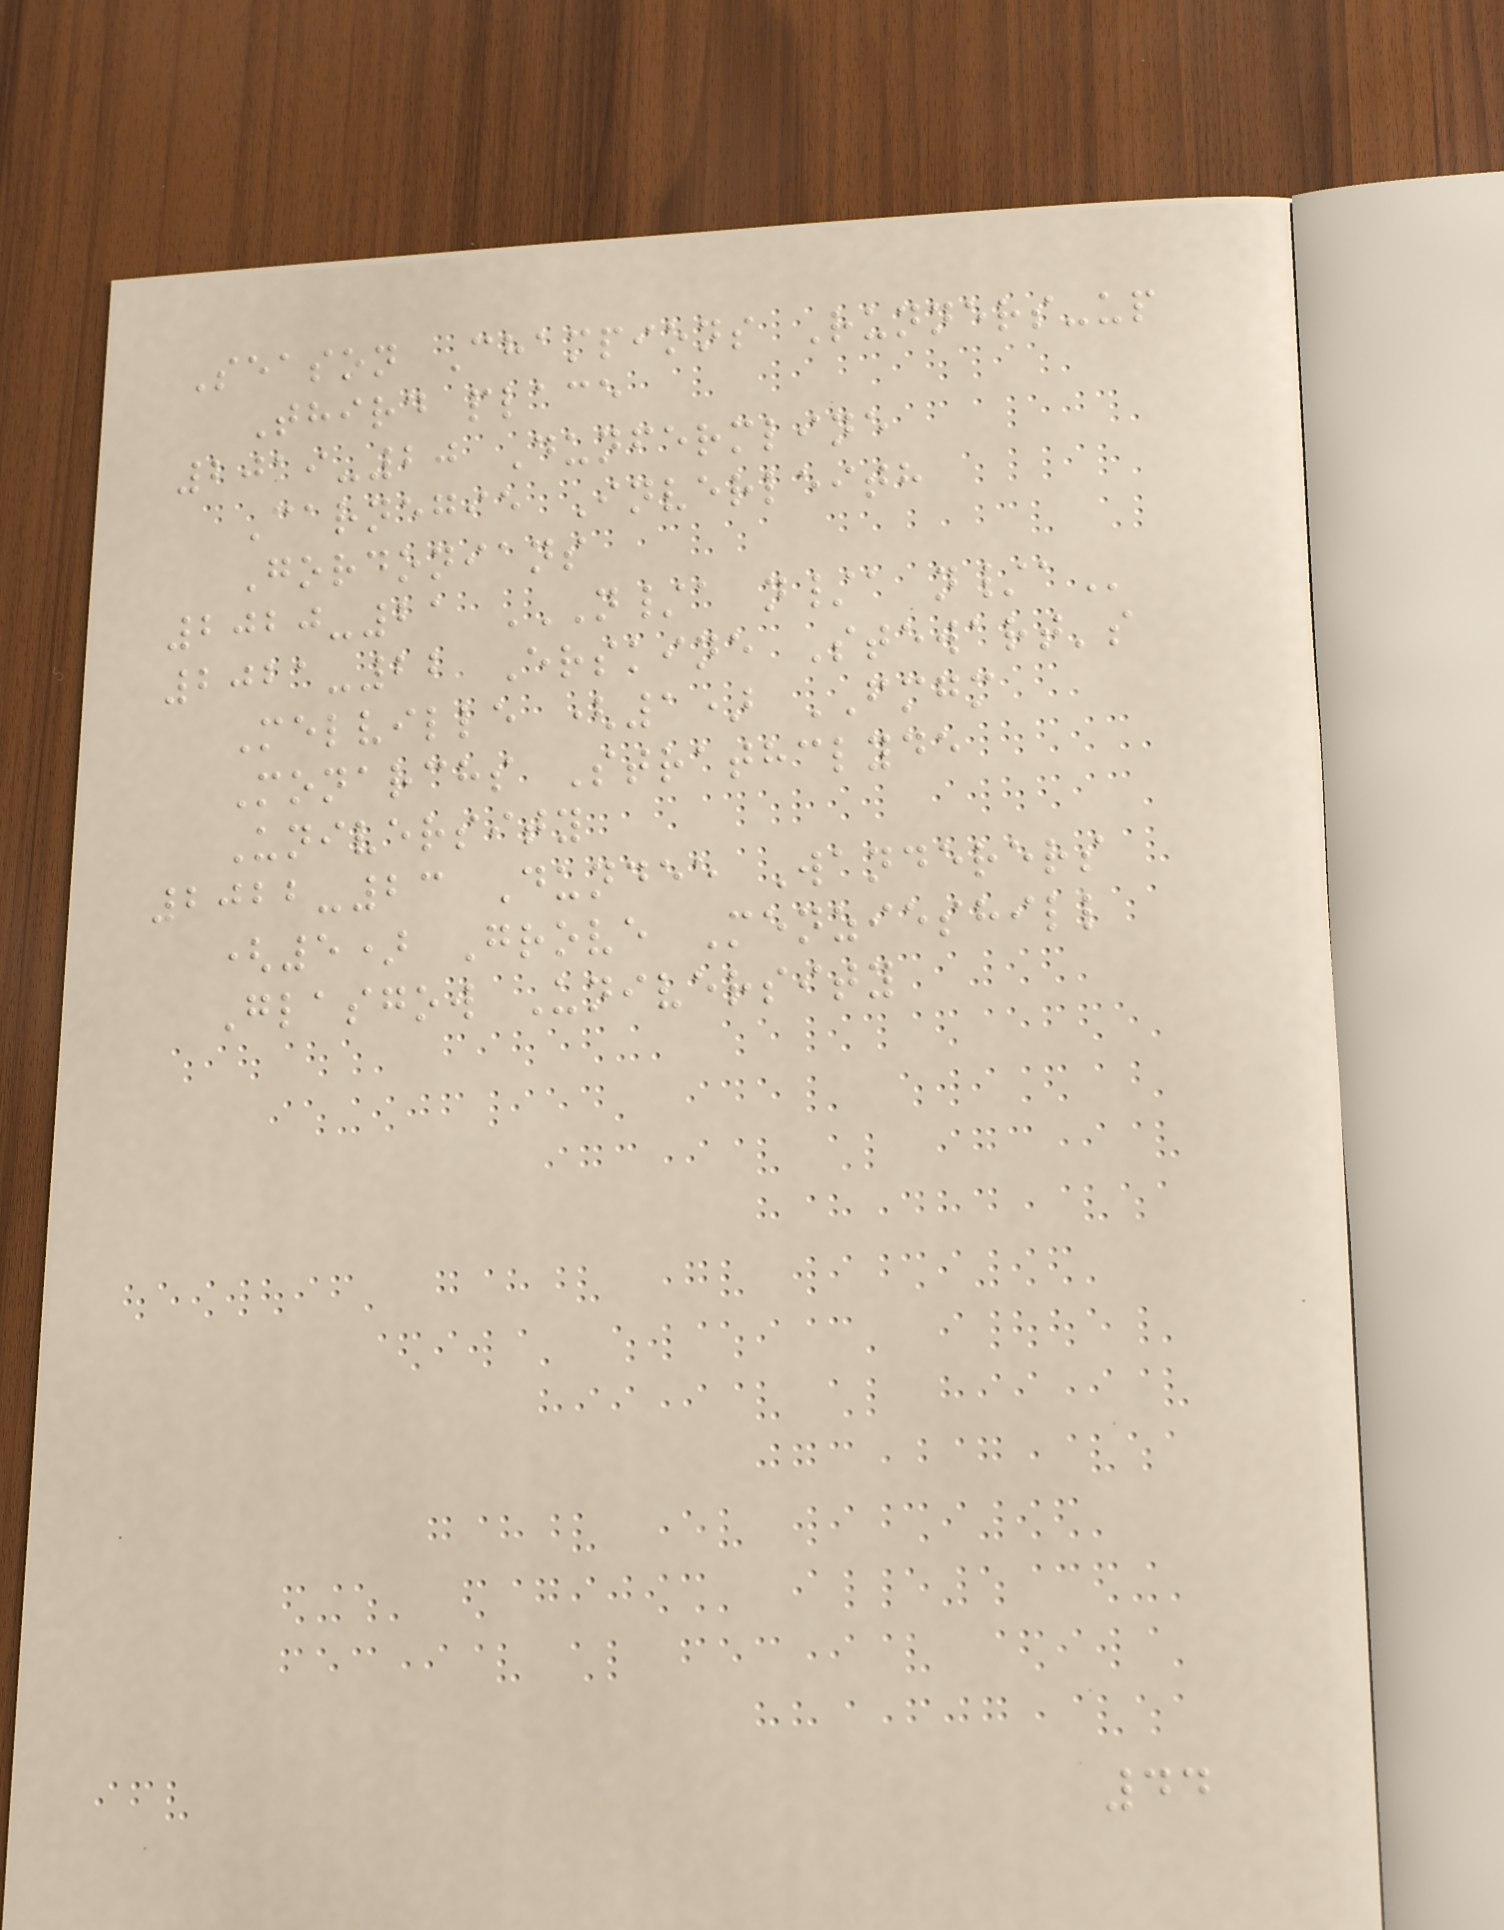Season Champions Runners-up
Third place
2019-20 Dunfermline
Carnegie Inverleith
Gordonians
2020-21 N/A N/A N/A
2021-22 Erskine Stewart's
Melville (1) FMGM
Monarchs Strathclyde
University
2022-23 Dundee Wanderers
(5) Grove Menzieshill
Glasgow University
44
